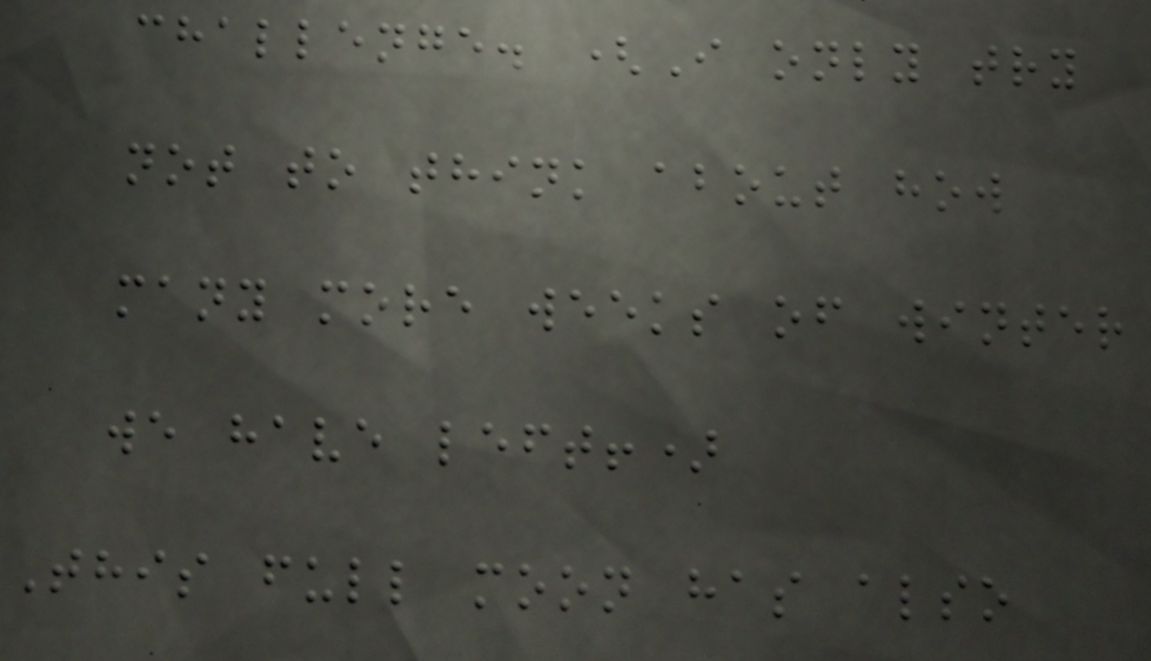challenge. (I only try
not to think about how
many more weeks of winter
we have left!)
This full moon has also
